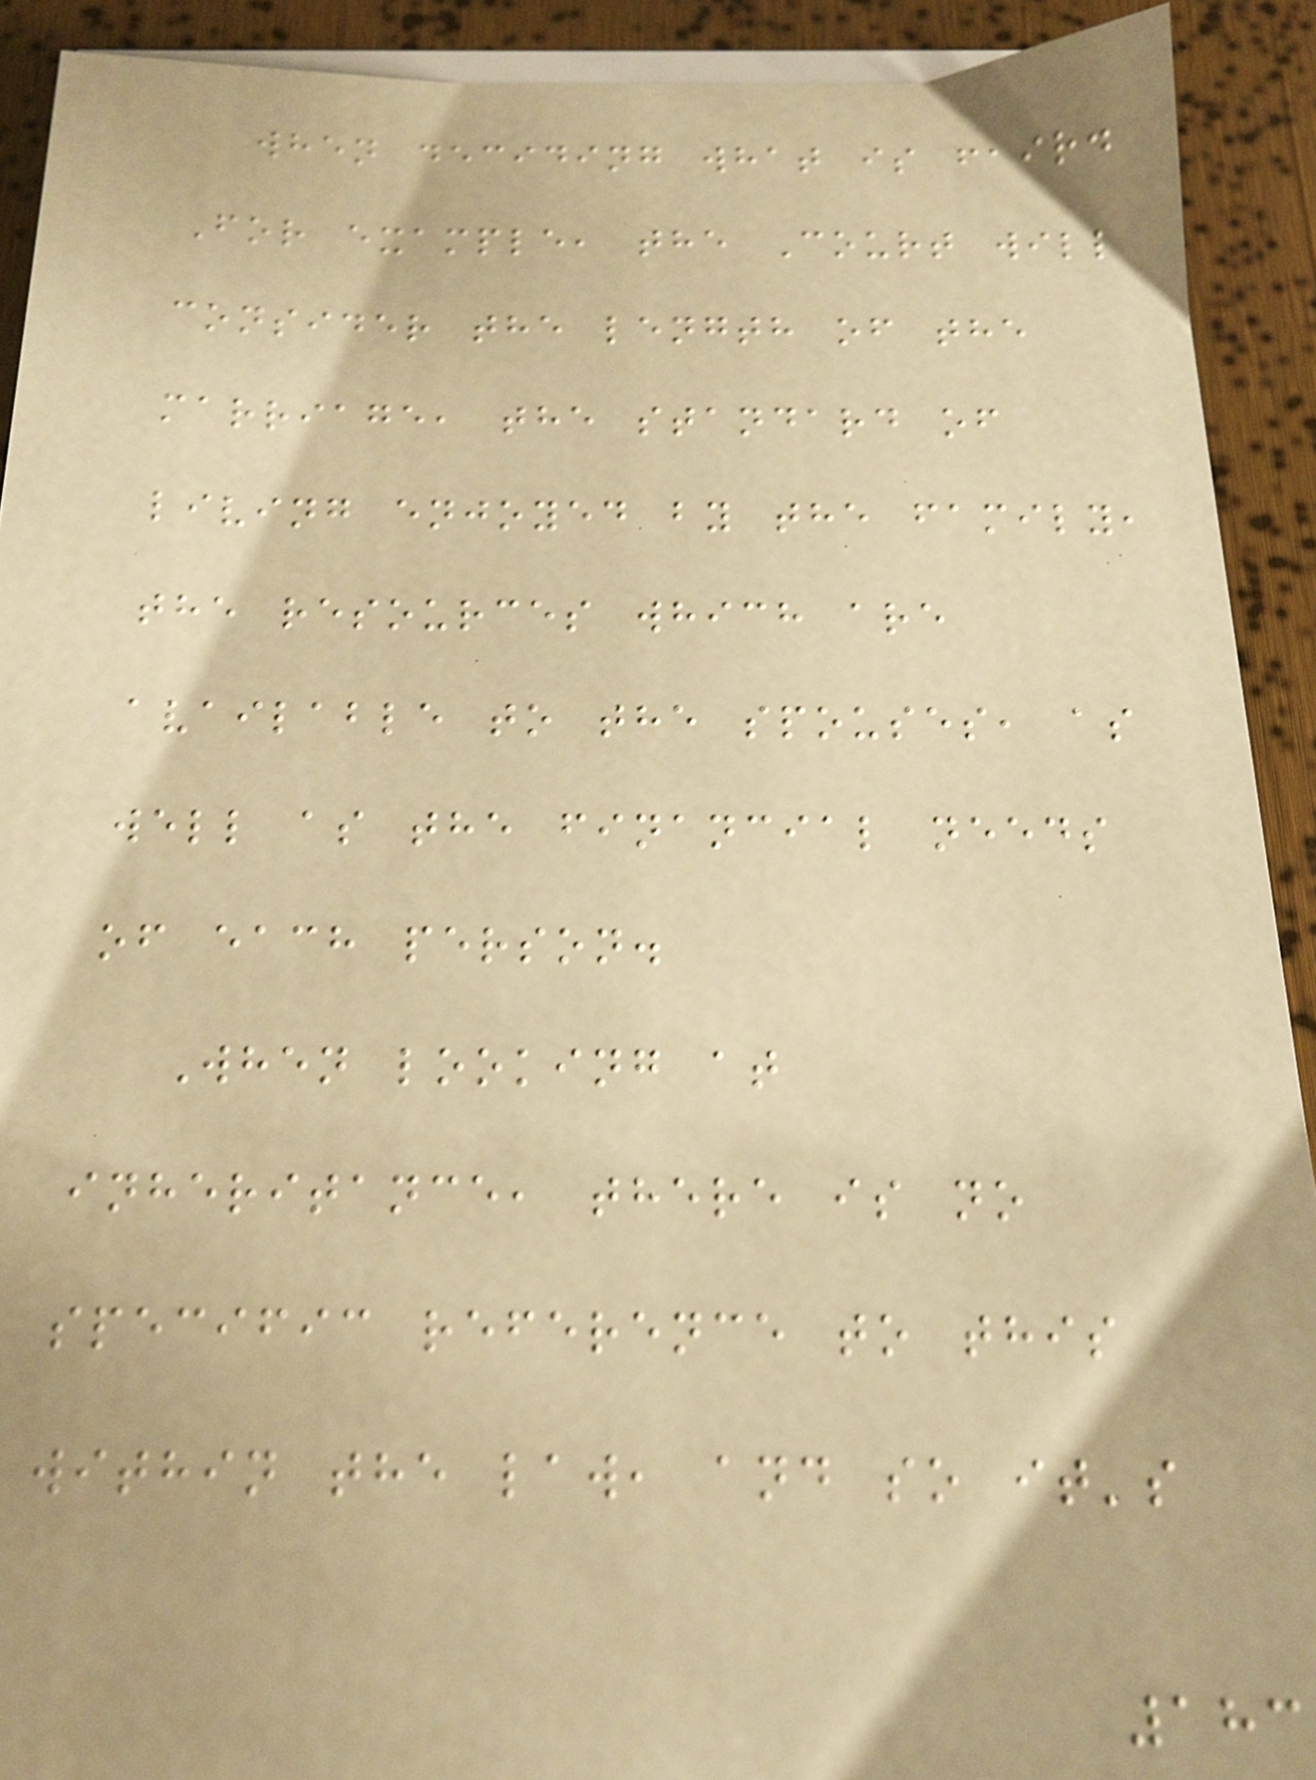when deciding what is fair.
For example, the Court will
consider the length of the
marriage, the standard of
living enjoyed by the family,
the resources which are
available to the spouses, as
well as the financial needs
of each person.
When looking at
inheritance, there is no
specific reference to this
within the law, and so it's
183
